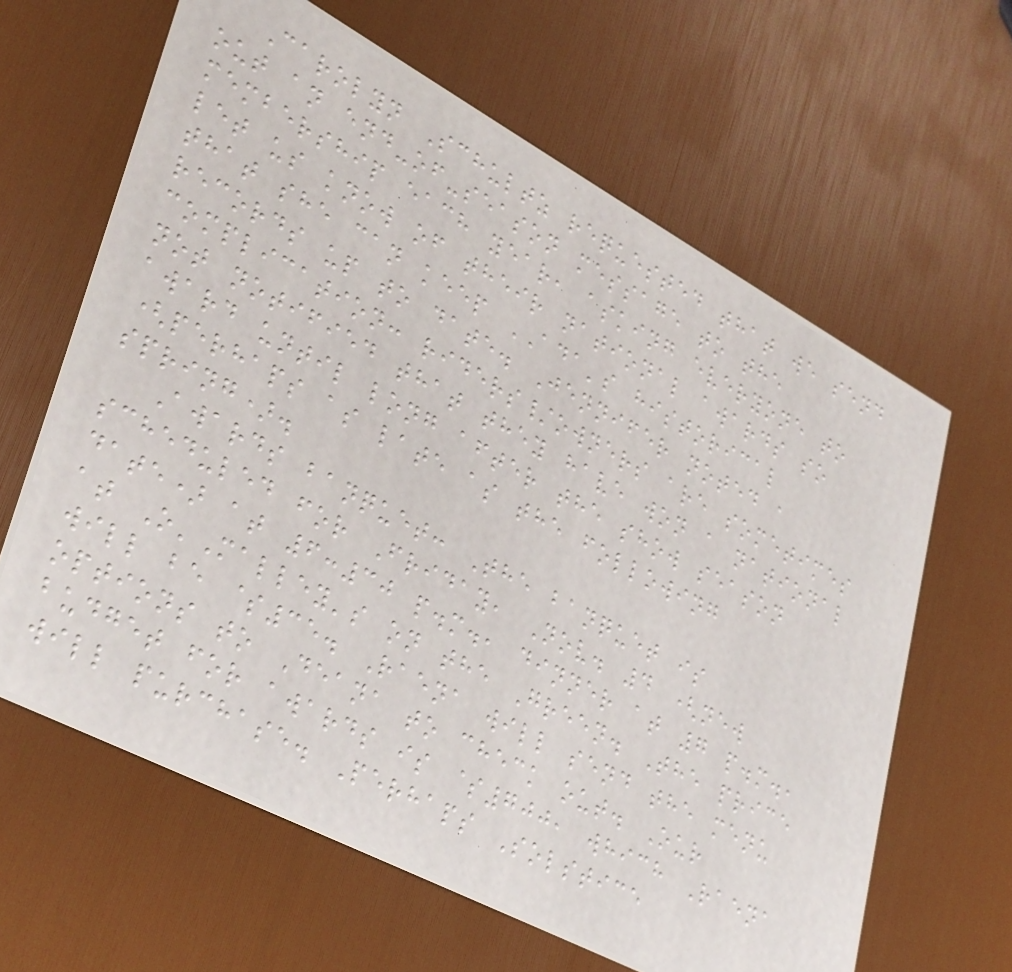Carolyn Schultz requested that we send
out an end-of-season message to the
membership each year, asking everyone to
let us know of their national awards so
that she can keep ADA's historical
records up to date. Jennifer noted a
complication: riders/owners are sometimes
not notified that they have won a national
award until long after the show season
(perhaps as late as the following
spring).
Awards banquet: The banquet is
scheduled for Friday, Nov. 4 (new
date) at 6:30 p.m., dinner at 7 p.m.,
at O'Malley's on the Green. The price
will be $35. Raena will send the menu
options to Deana to check out. Our
budget for awards is $700, which Raena
will purchase. Perhaps Solstice
